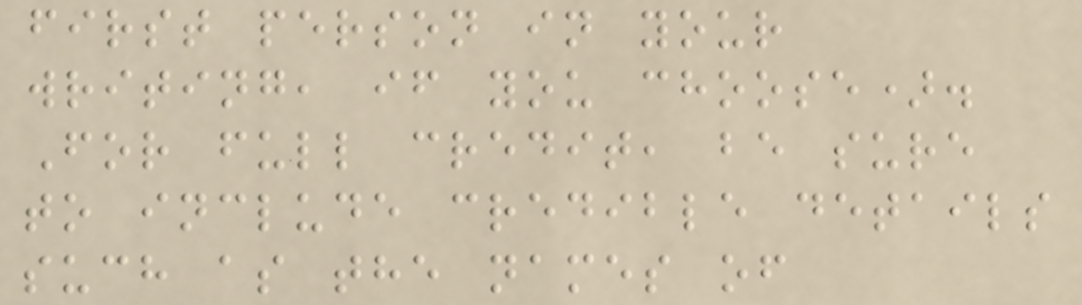first person in your
writing, if you choose).
For full credit, be sure
to include credible details
such as the names of
